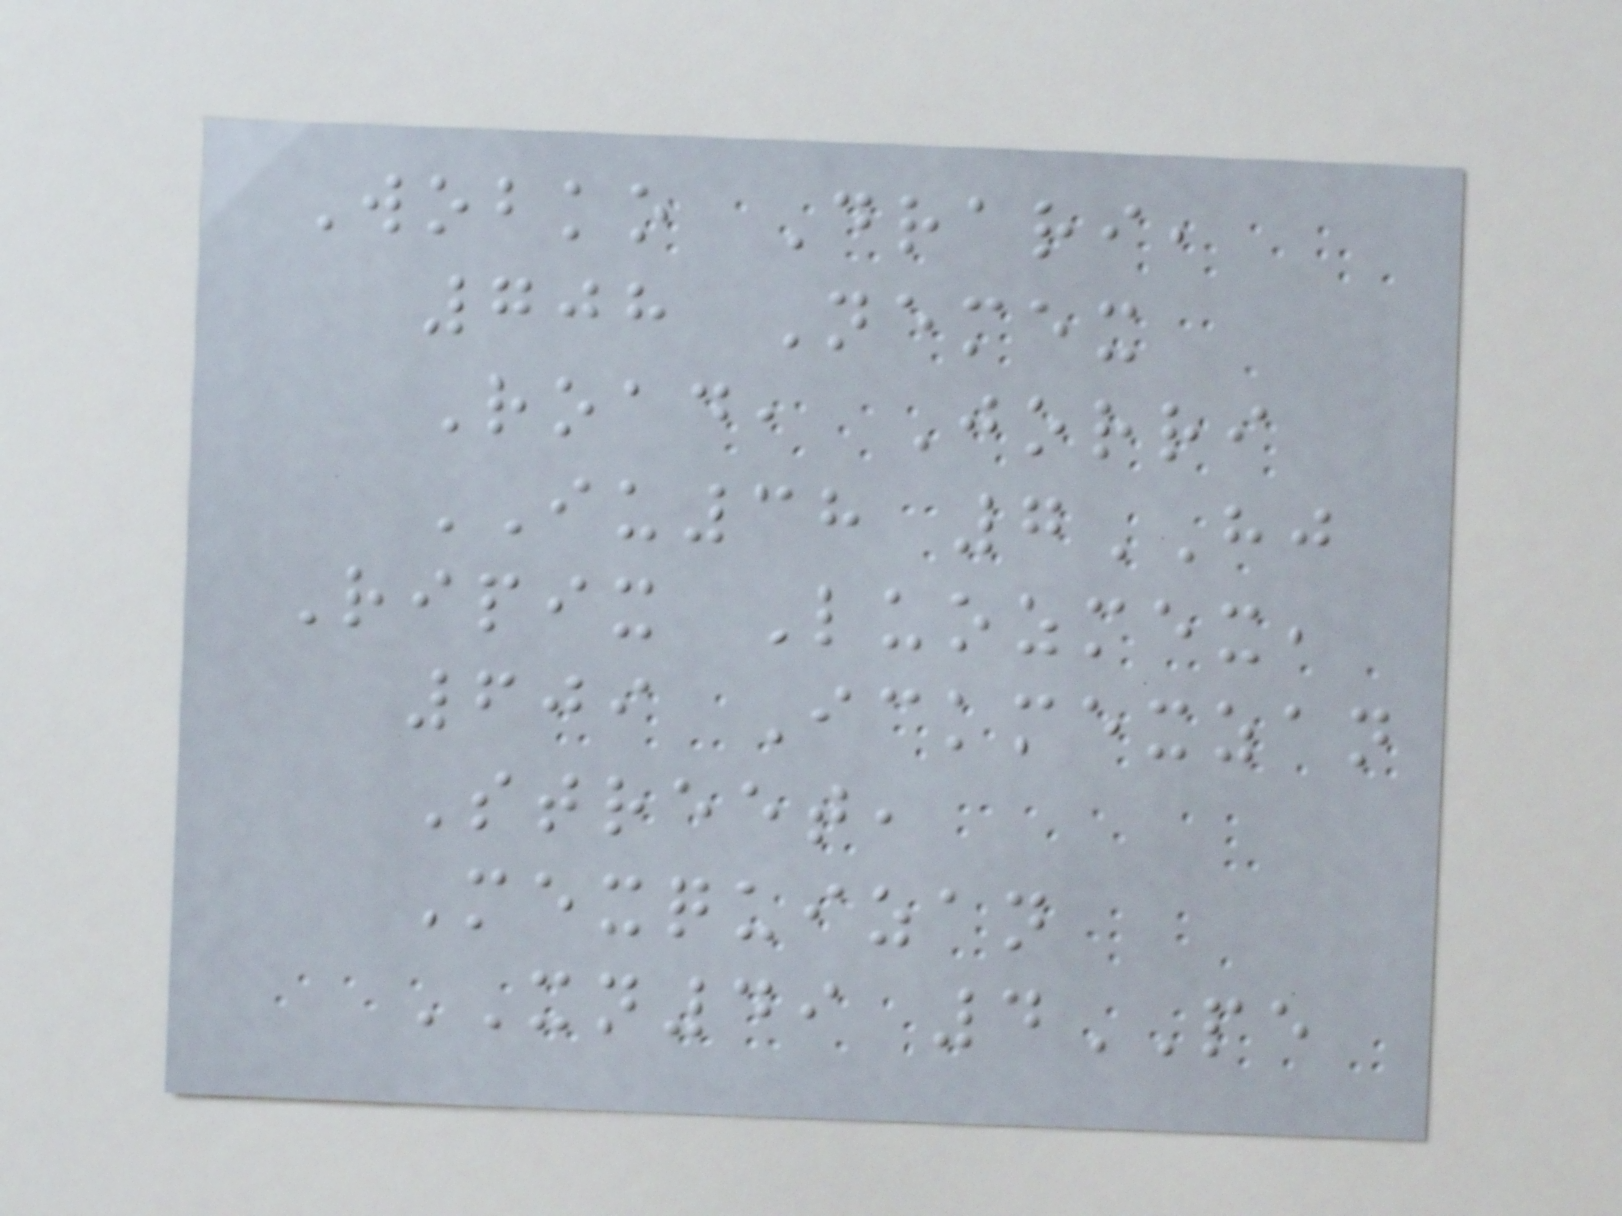Wobko Drari,
708 Nemex
Road, Jorri
IU38 7HJ
Ripix Luozmex,
609 Ickmexzan
Street,
Mexquizan
XN49 4PE
